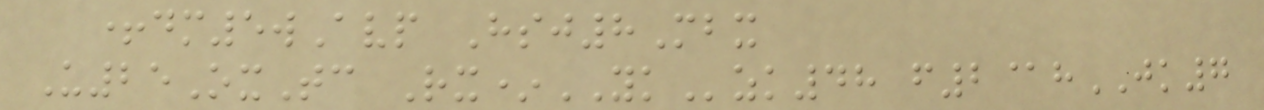+dm5wAvp Hsj8Mbx
U25OxTc Rx*YKzk48 f2@hJK7
